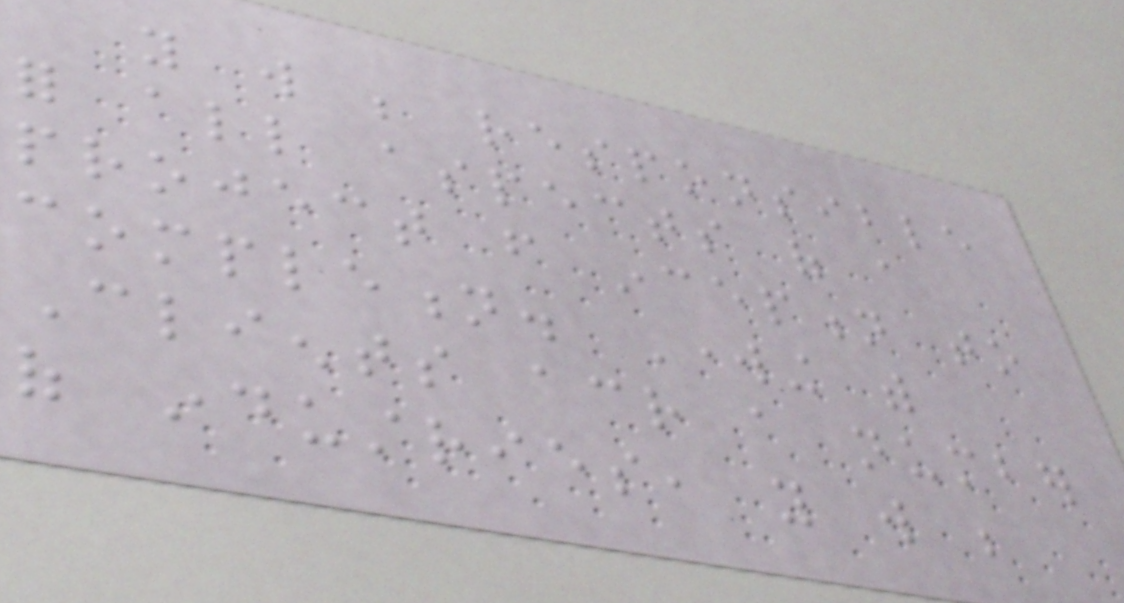you will be responsible
for all aspects of a
project from inception to
completion. Working with
Clients across a number
of industries, you will be
